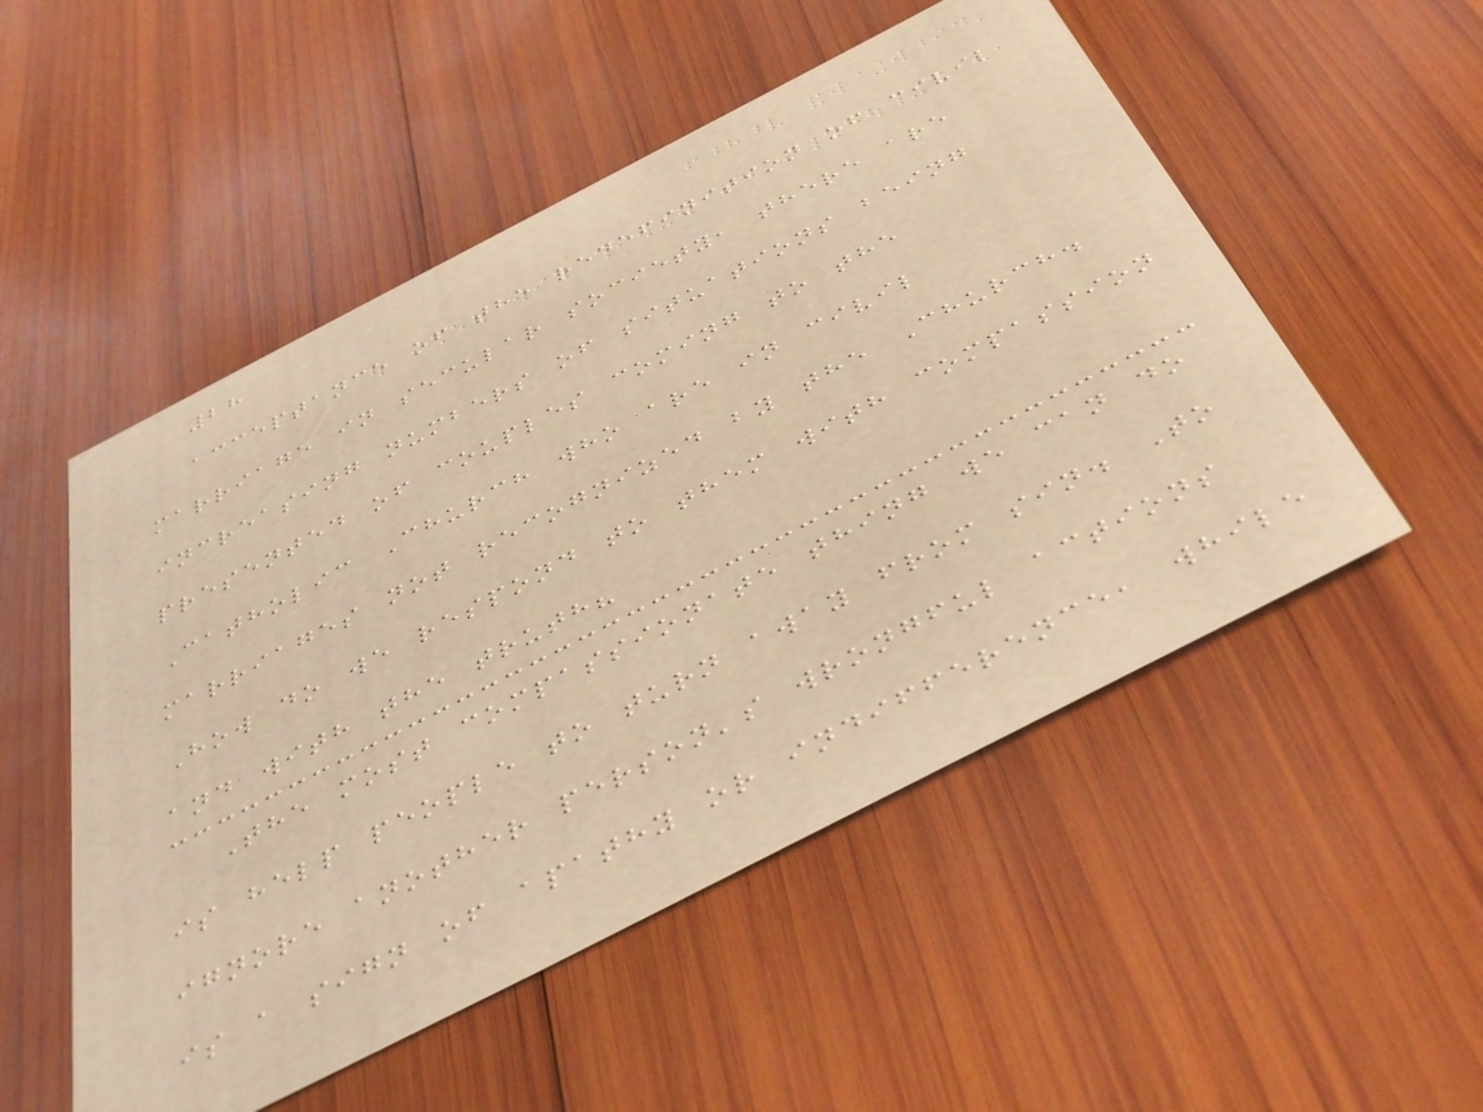28
acceptance of the redefinition of civil
marriage in secular society, there are
increasing numbers of situations being
presented of couples coming to the
Catholic Church who are in civil
marriages not recognized by the Church.
How do we respond to them with compassion
and with the truth?
The most compassionate thing we can do
is help people to turn away from sin. To
ignore another person's wrongful actions
is a sign of apathy or indifference, while
